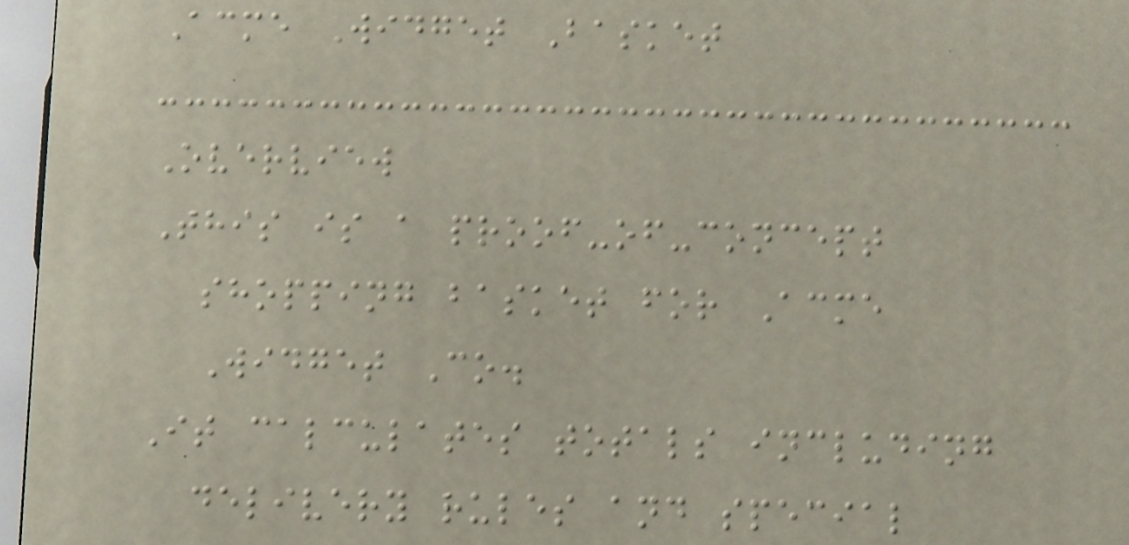Acme Widget Basket
Overview
This is a proof-of-concept
shopping basket for Acme
Widget Co.
It calculates totals including
delivery rules and special
